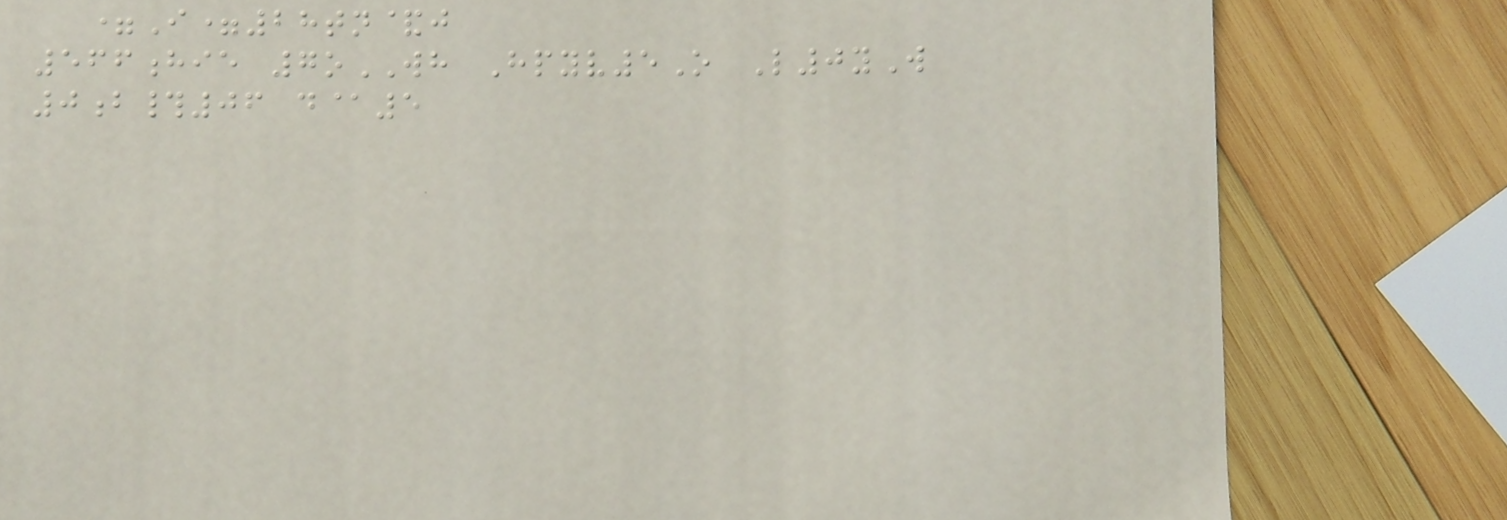=I=28tn&j
566hie 7oWH Hpyv5O L0yW
0b#06 d@5
